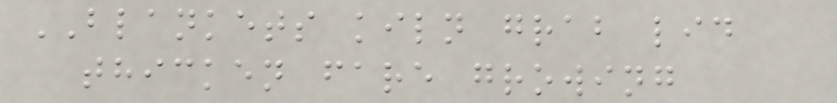BLANKETS kiln grab lid
thicken fare growing
